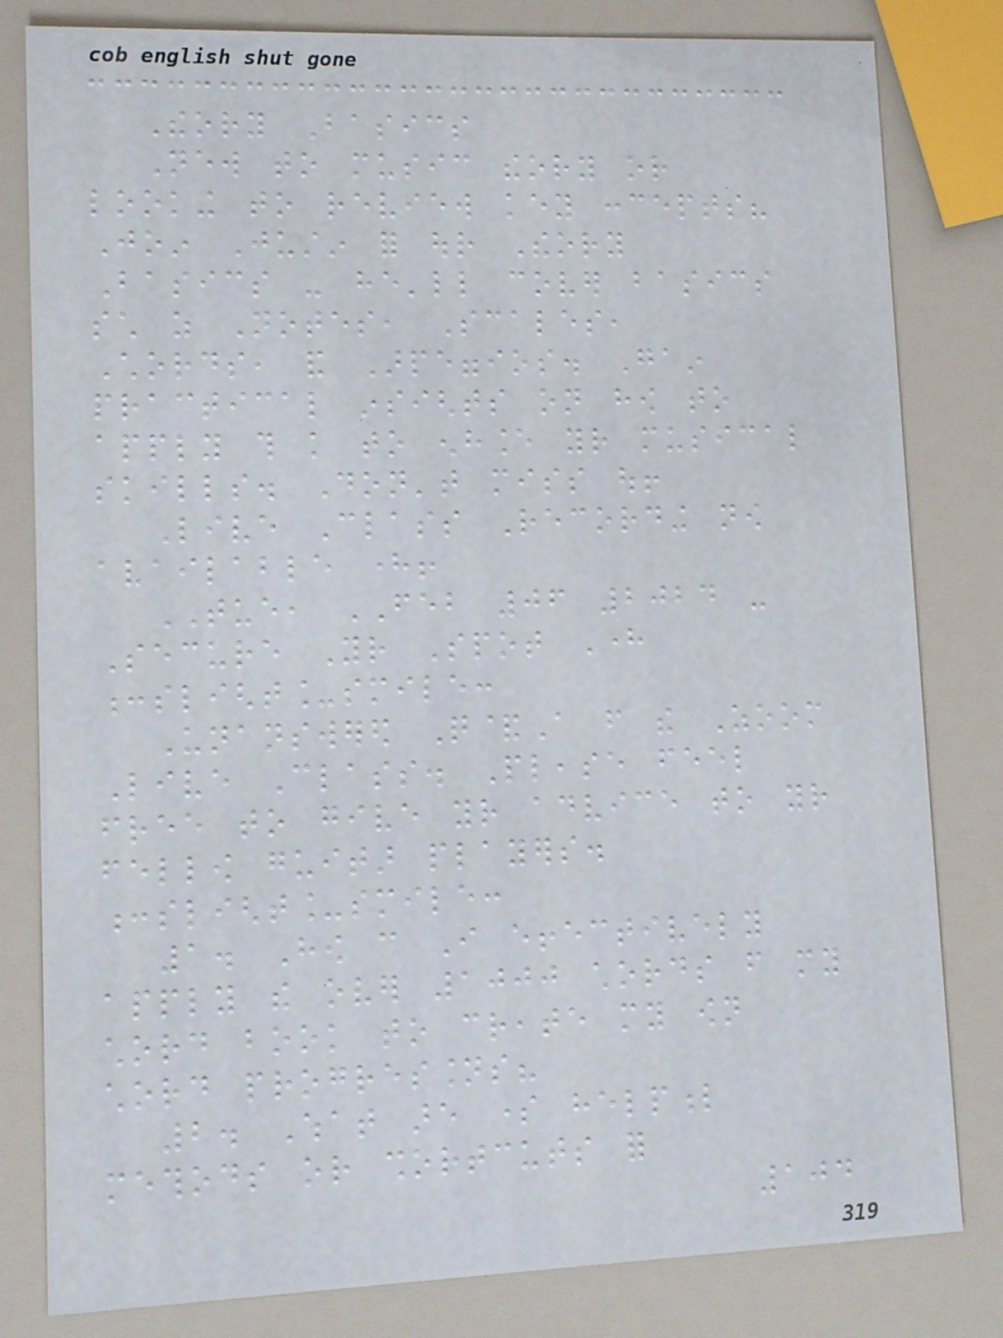Theory Basics
New to music theory or
looking to review key concepts?
Join Justin for our Theory
Basics - he'll cover basics
such as Notes, Scales,
Chords, and Arpeggios. Gain
practical insights on how to
apply this knowledge to enhance your musical
skills. Don't miss out!
Live Class Recording now
available here!
TUE, FEB 06 2024 -
Secure Your Spot Here
:slight_smile:
Unanswered Q&A from the Zoom
Live Class. Please feel
free to give your advice to your
fellow guitar players.
:slight_smile:
1. How can I effectively
apply the over 1000 chords from my
chord book to create my own
chord progressions?
2. What are some helpful
methods or shortcuts for
104
